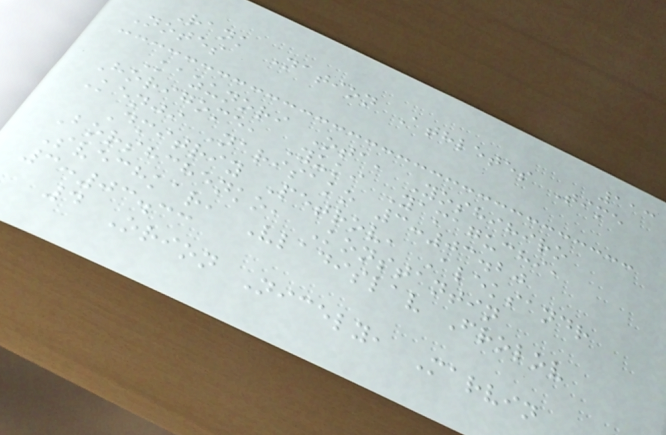113
Rank Nation Athletes Time
Notes
Kazunori Ota, Yoshihiro
Horigome, Yuki Yamaguchi,
Kenji Narisako 3:03.20
Dmitriy Petrov, Aleksandr
Borshchenko, Konstantin
Svechkar, Vladislav Frolov
3:03.33
4 Orion Nicely, Marvin
